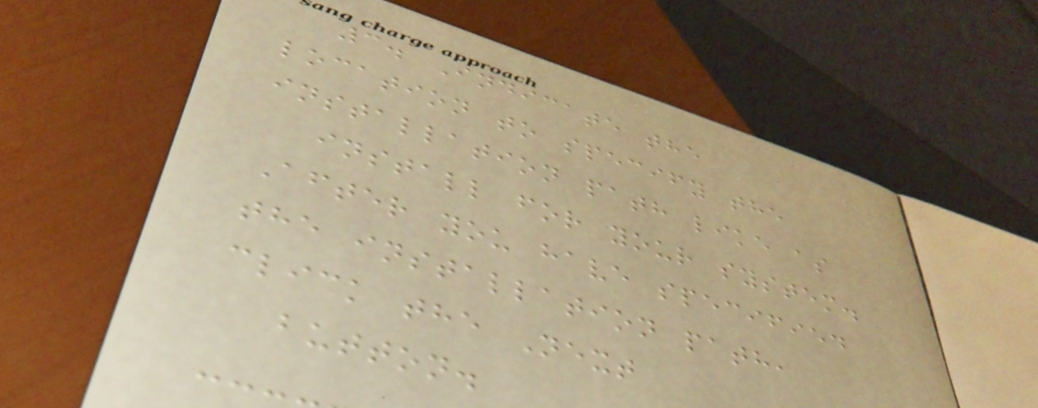3. Indicate the
location to specify the
installation path like as
install for your system.
After you have specified
the installation path,
click the Next
button.
